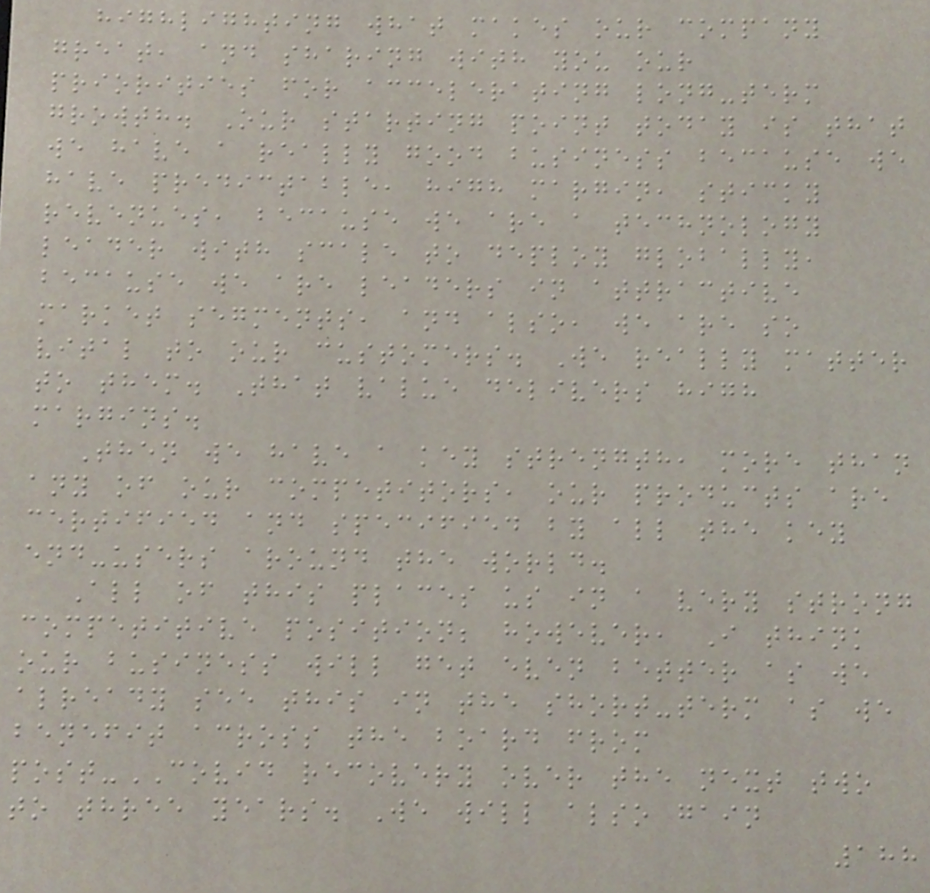highlighting what makes our company
great, and sharing with you our
priorities for accelerating long-term
growth. Our starting point today is that
we have a really good business because we
have predictable, high margin, sticky
revenues, because we are a technology
leader with scale to deploy globally,
because we are leaders in attractive
market segments, and also, we are so
vital to our customers. We really matter
to them. That value delivers high
margins.
Then we have a key strength, more than
any of our competitors, our products are
certified and specified by all the key
end-users around the world.
All of this places us in a very strong
competitive position; however, I think
our business will get even better as we
already see this in the short-term as we
benefit across the board from
post-COVID recovery over the next two
to three years. We will also gain
188
